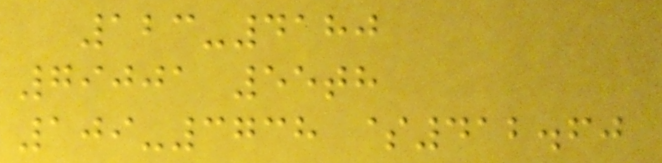123-4180
79001 55th
109-3738 $412.60
